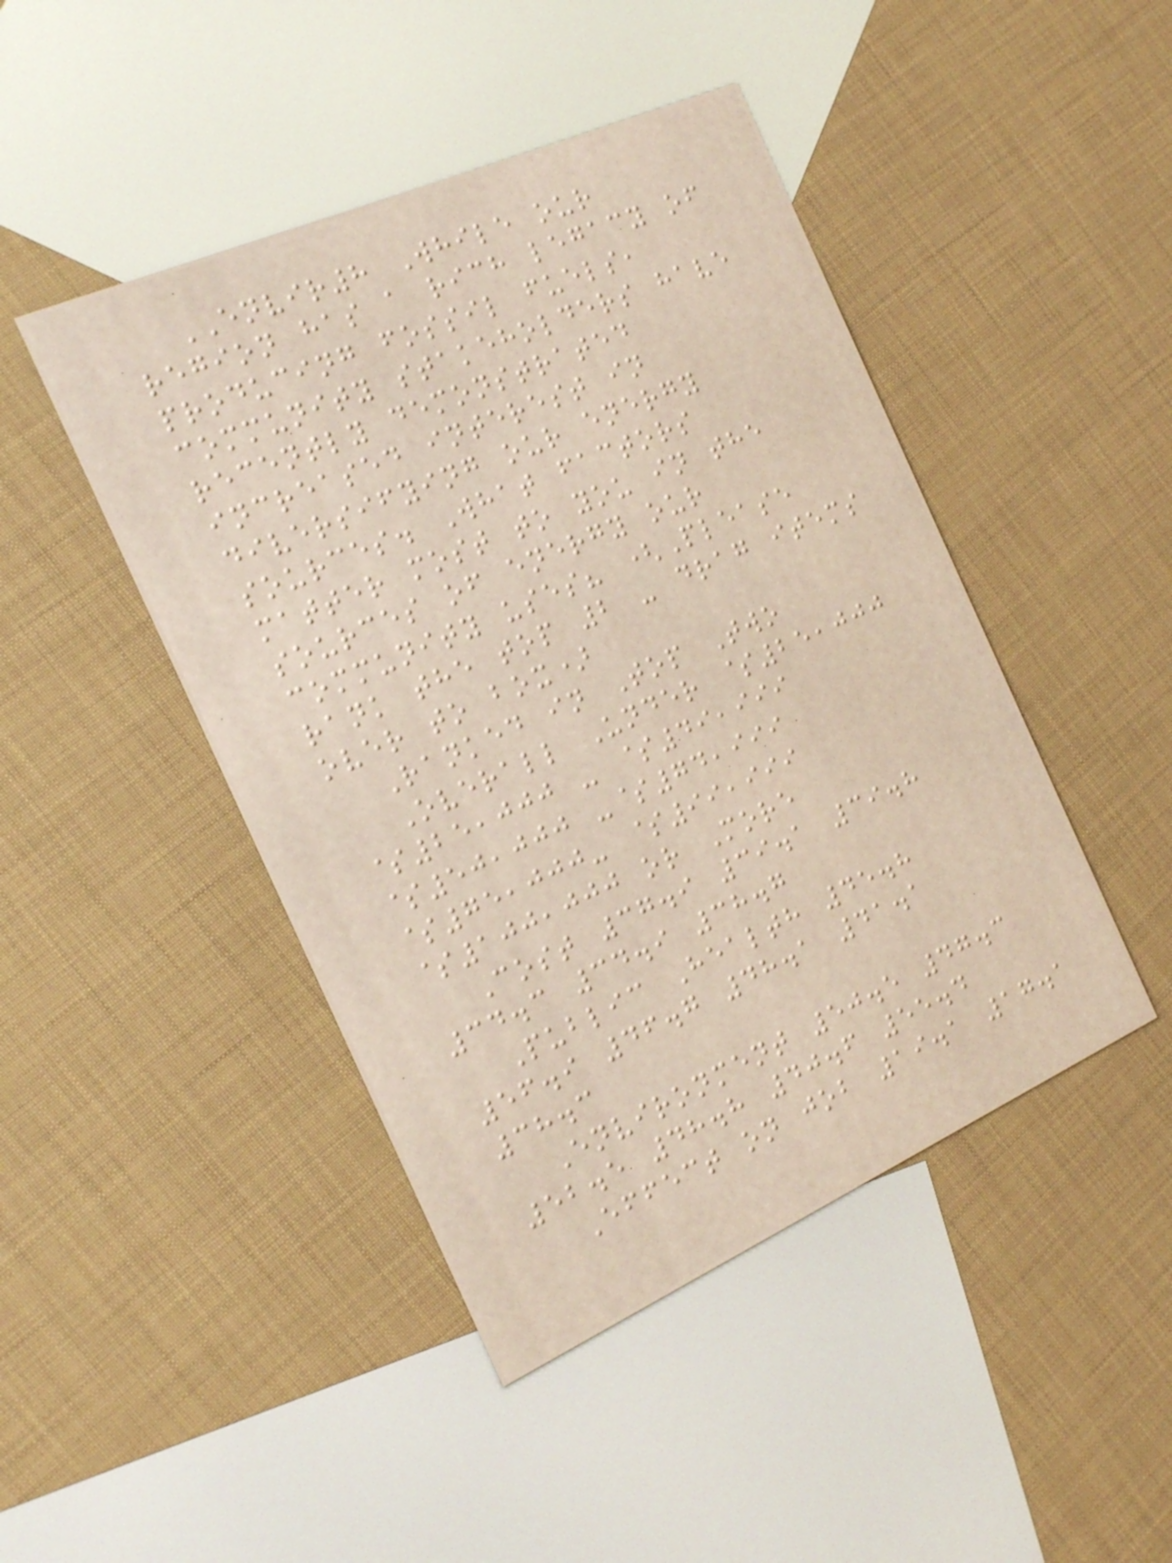ENVIR8 While our
region has a rich legacy of
producing fossil fuels,
community stakeholders have
recently demonstrated
increased interest in
diversifying our energy
sources. What factors
matter most to you in the
sources of energy our
community uses? (Please
rank the top 2 - drag items
over to box)
Ranked in Top Two
Overall Under $25,000
$25,000 - $49,999
$50,000 -$74,999
$75,000- $99,999
$100,000 or More
Cost 37.9 39.1 39.8
34.3 34.9 38.7
Public Health 45.8
56.9 46.7 48.1 41.1
38.3
Environment 50.5 47.3
52.5 48.8 40.6 55.4
Effect on job 19.1 17.1
